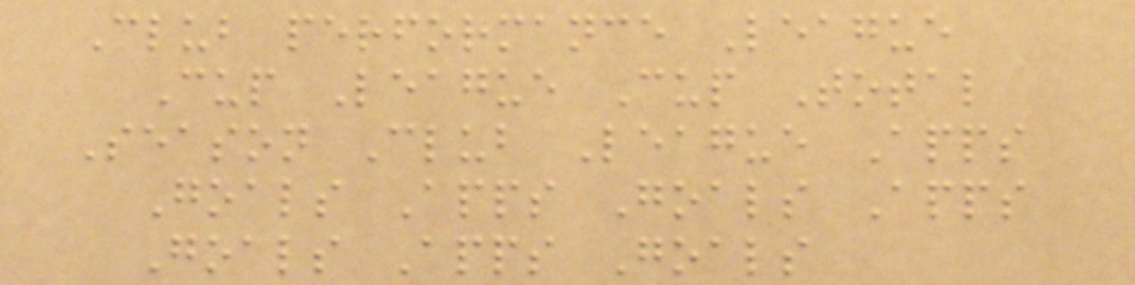Club performance League
Cup League Cup Total
Season Club League Apps
Goals Apps Goals Apps
Goals Apps Goals
